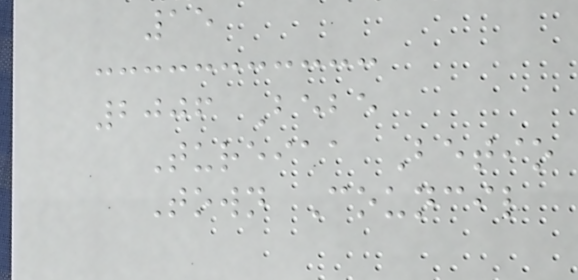15
2006 Bebe
Tureiaa Betio
Town Council
